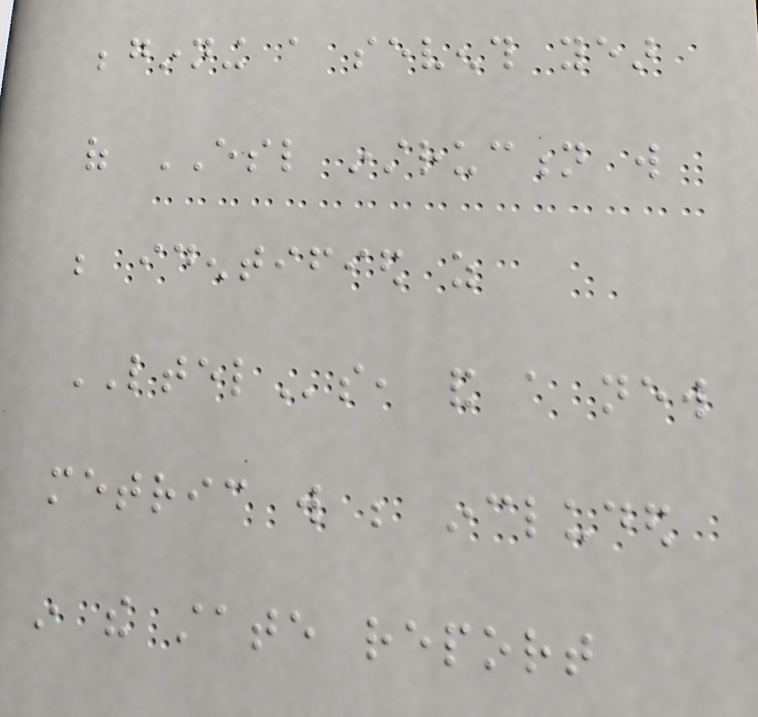beginning a seventh year
of ESL instruction will
be identified as
LTELs, and a new
metric will be included
in the state report
